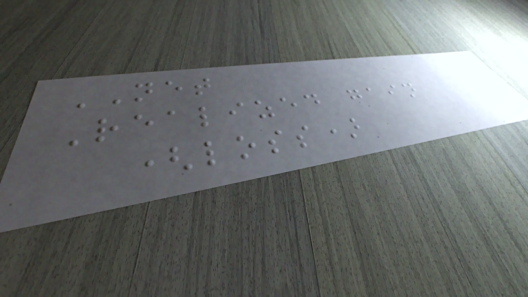NET
Realized gain
(loss)
